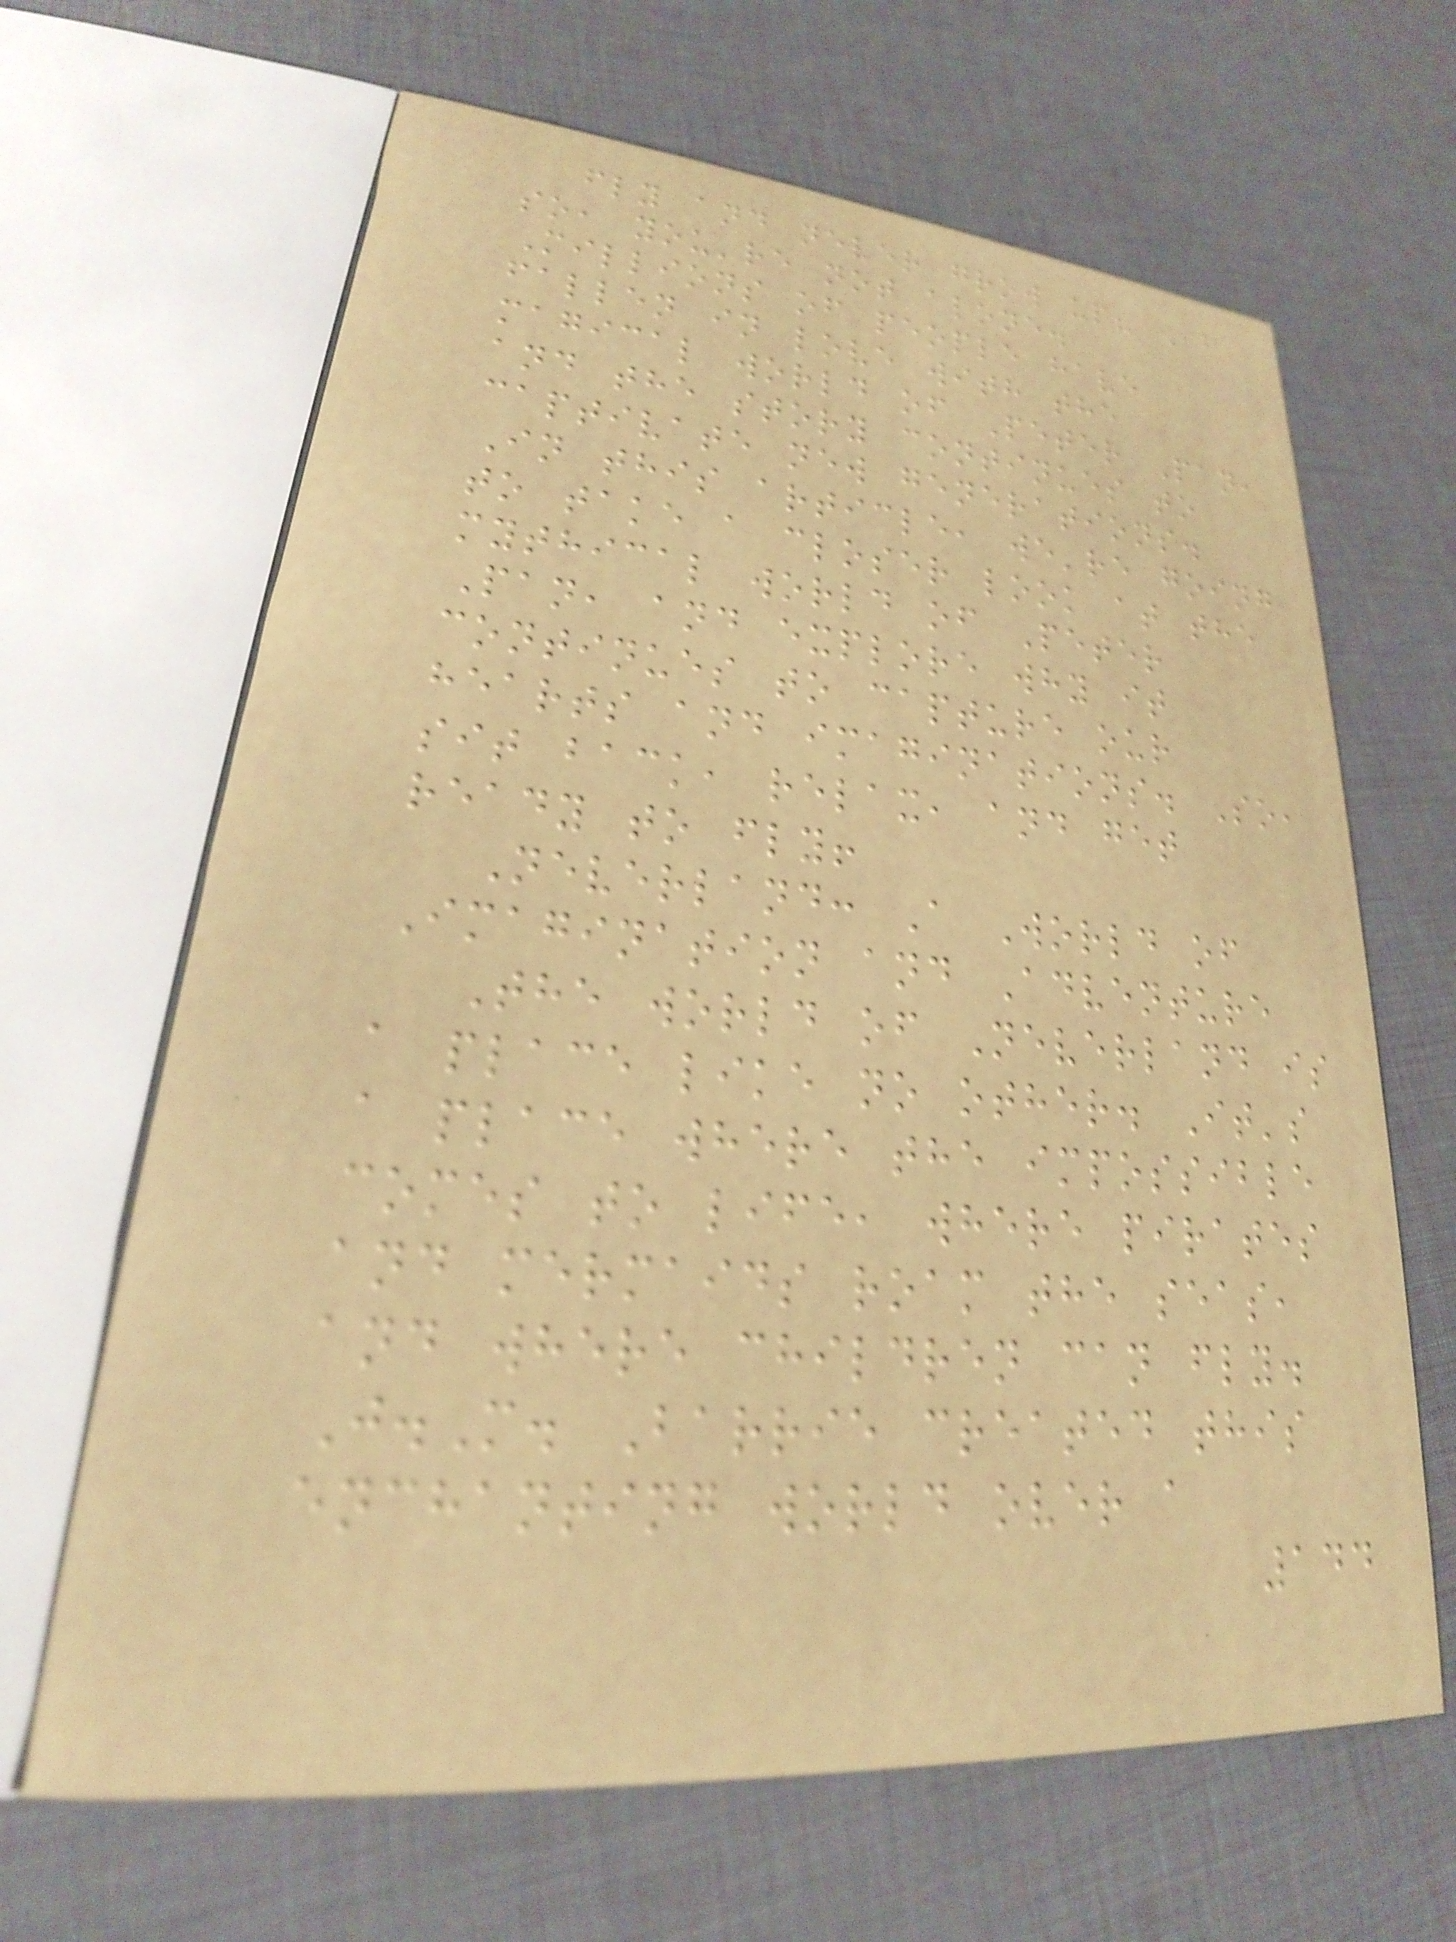fly and never grow up? If
so, you're not alone.
Millions of people have
fallen in love with the
magical world of Peter Pan,
and the story continues to
captivate new generations.
In this article, we're going
to take a closer look at the
mythical world of Peter
Pan, and explore why it
continues to capture our
hearts and imaginations. So,
sit back, relax, and get
ready to fly!
Neverland: A World of
Imagination and Adventure
The world of Neverland is
a place like no other. It's
a place where the impossible
comes to life, where pirates
and mermaids roam the seas,
and where children can fly.
J.M. Barrie created this
enchanting world over a
144
